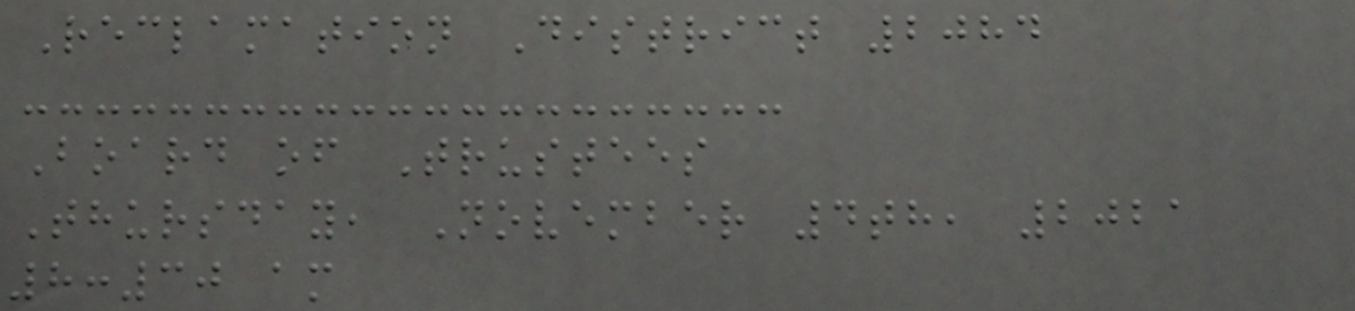Reclamation District 2084
Board of Trustees
Thursday, November 4th, 2021
8:30 am
